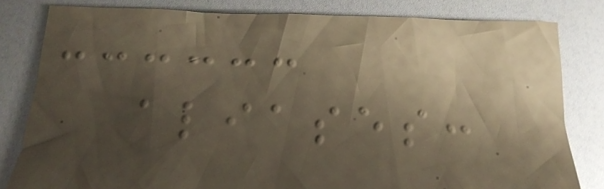aliases:
